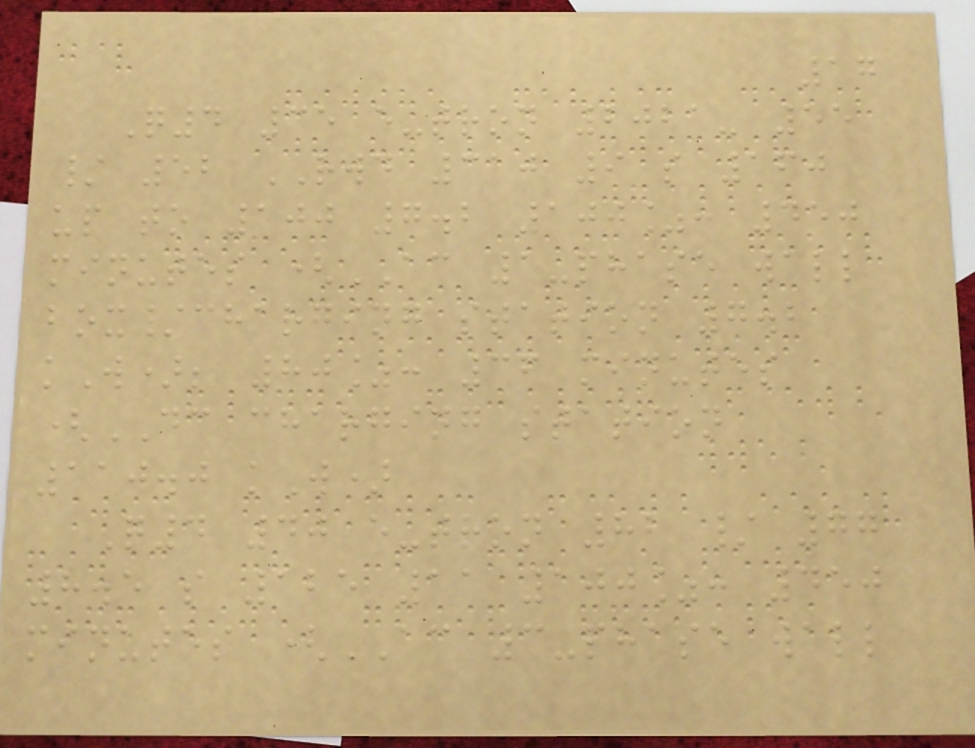17
Q4 35 e-tron 2021- 55
/ 52 RWD 310 9 s 160
up to 100 7.2 100%: 450
minutes (AC 1-phase wall
box/charging station 7.2
kW); 80%: 36 minutes
(DC charging station
110.0 kW)
Q4 40 e-tron 82 / 77
8.5 s 125 11 100%: 450
minutes (AC 3-phase wall
